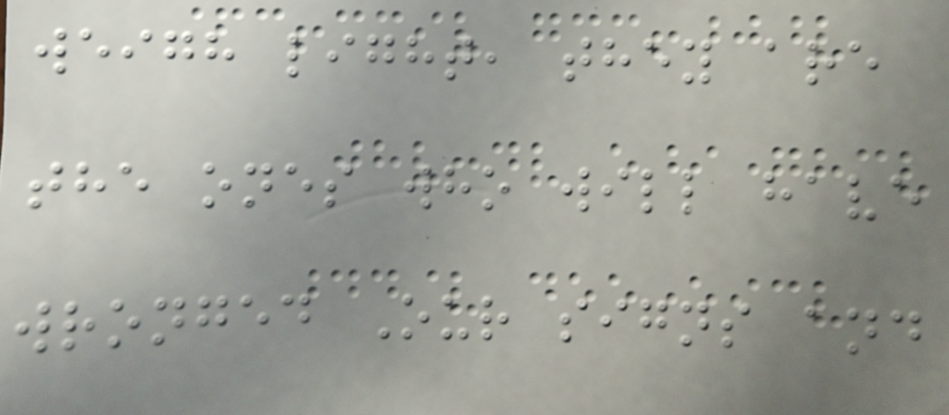weigh light, they are
the ones who will have
wronged Our signs and
